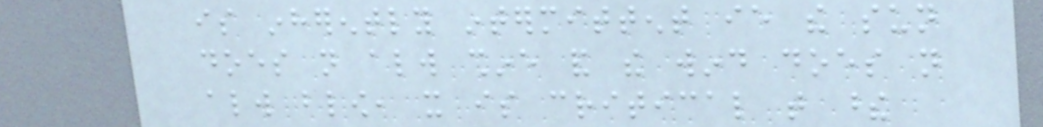is inherently intermittent ie the sun
does not always shine and the wind does not
always blow, it is critical that these
